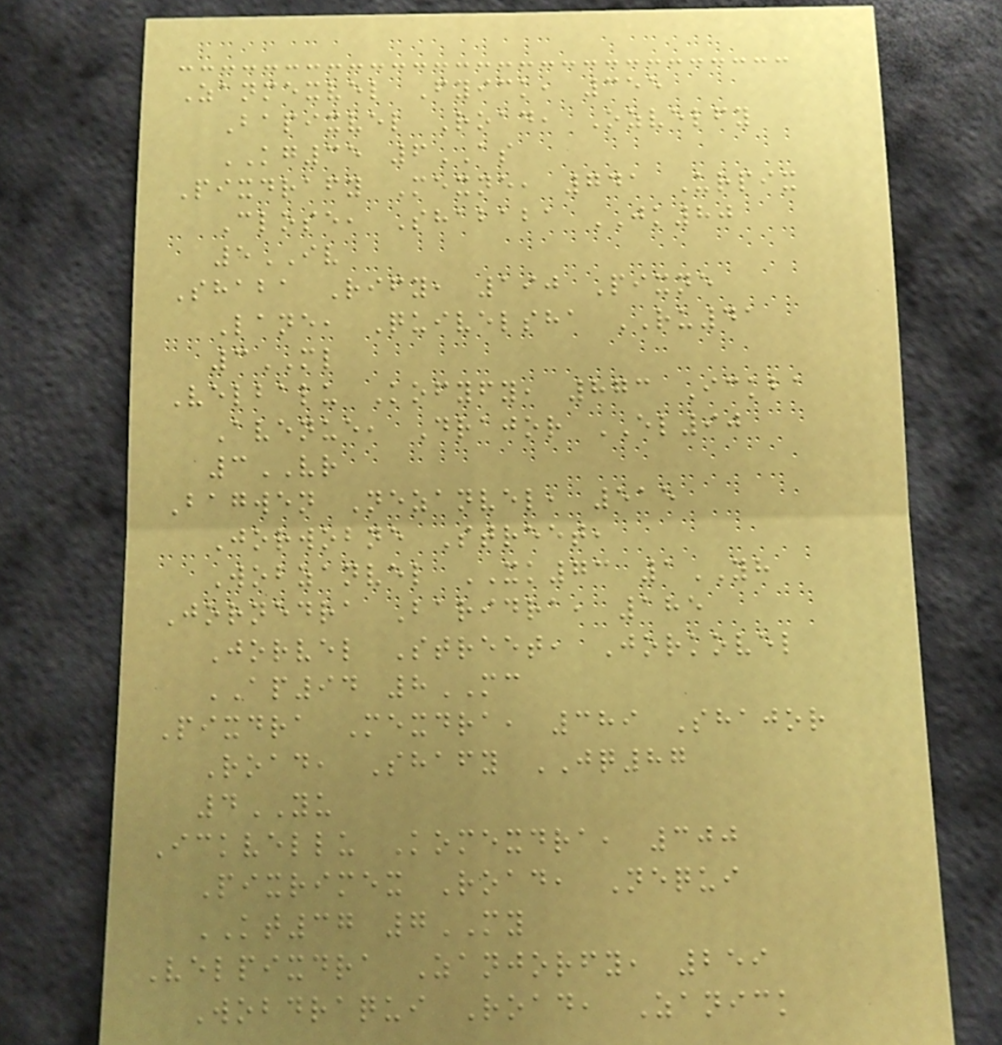Zanmexvel Fyick, 355
Bapixvel Road, Ozvelfy
KG35 6AS
Pixdrafy Mexne, 741 Urpix
Close, Shababa JK80
5IV
Shaba Rify, 190 Pixne
Lane, Quivelsha RU41
3ML
Velbalu Kofyfy, 873 Ickba
Avenue, Drajor EL90
3VR
Bagwen Nezanvel, 515
Jorwobne Street,
Wobzanvel XK73 1YH
Jornedra Baridra, 185
Jorvel Street, Jorkovel
AP94 8MC
Pixdra Mexdra, 389 Shajor
Road, Shafy JQ87
4YU
Ickvellu Komexdra, 300
Pixrimex Road, Nequi
KT37 7MY
Velpixdra Zanjorfy, 259
Wobdraqui Road, Zanick
